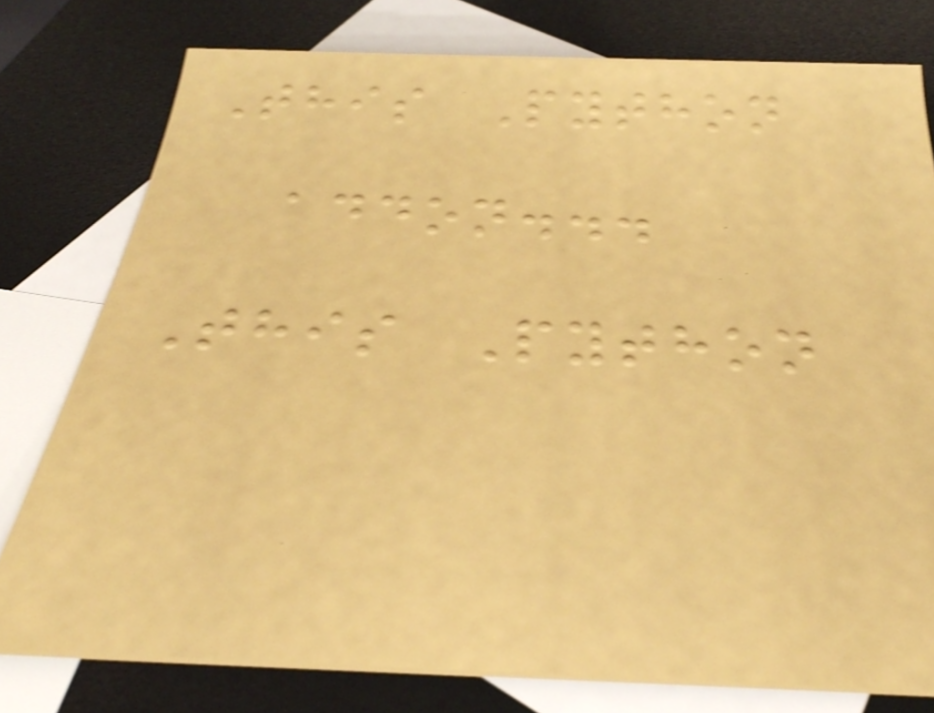This Python
addon...
This Python
